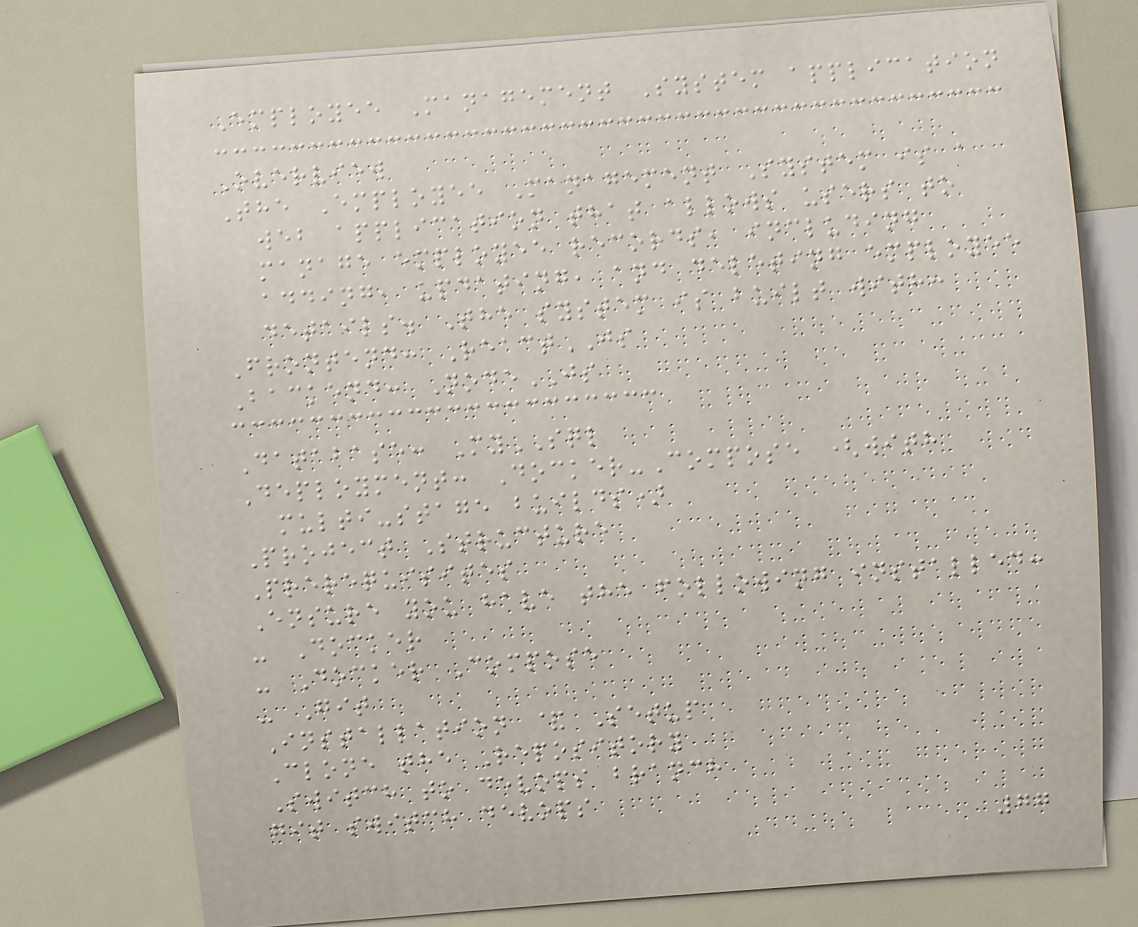Employee Management System application
Overview
The Employee Management System is a
web application that allows users to
manage employee records, including
adding, updating, and deleting employee
details. The system is built with:
Frontend: ReactJS
Backend: NodeJS
Database: MySQL
Deployment: Docker-Compose (with
multi-stage builds)
Project Structure
Prerequisites
Ensure you have the following installed:
- Docker
- Docker Compose
- Git
Installation & Setup
Clone the Repository
Switch to devops branch
git switch devops
77
